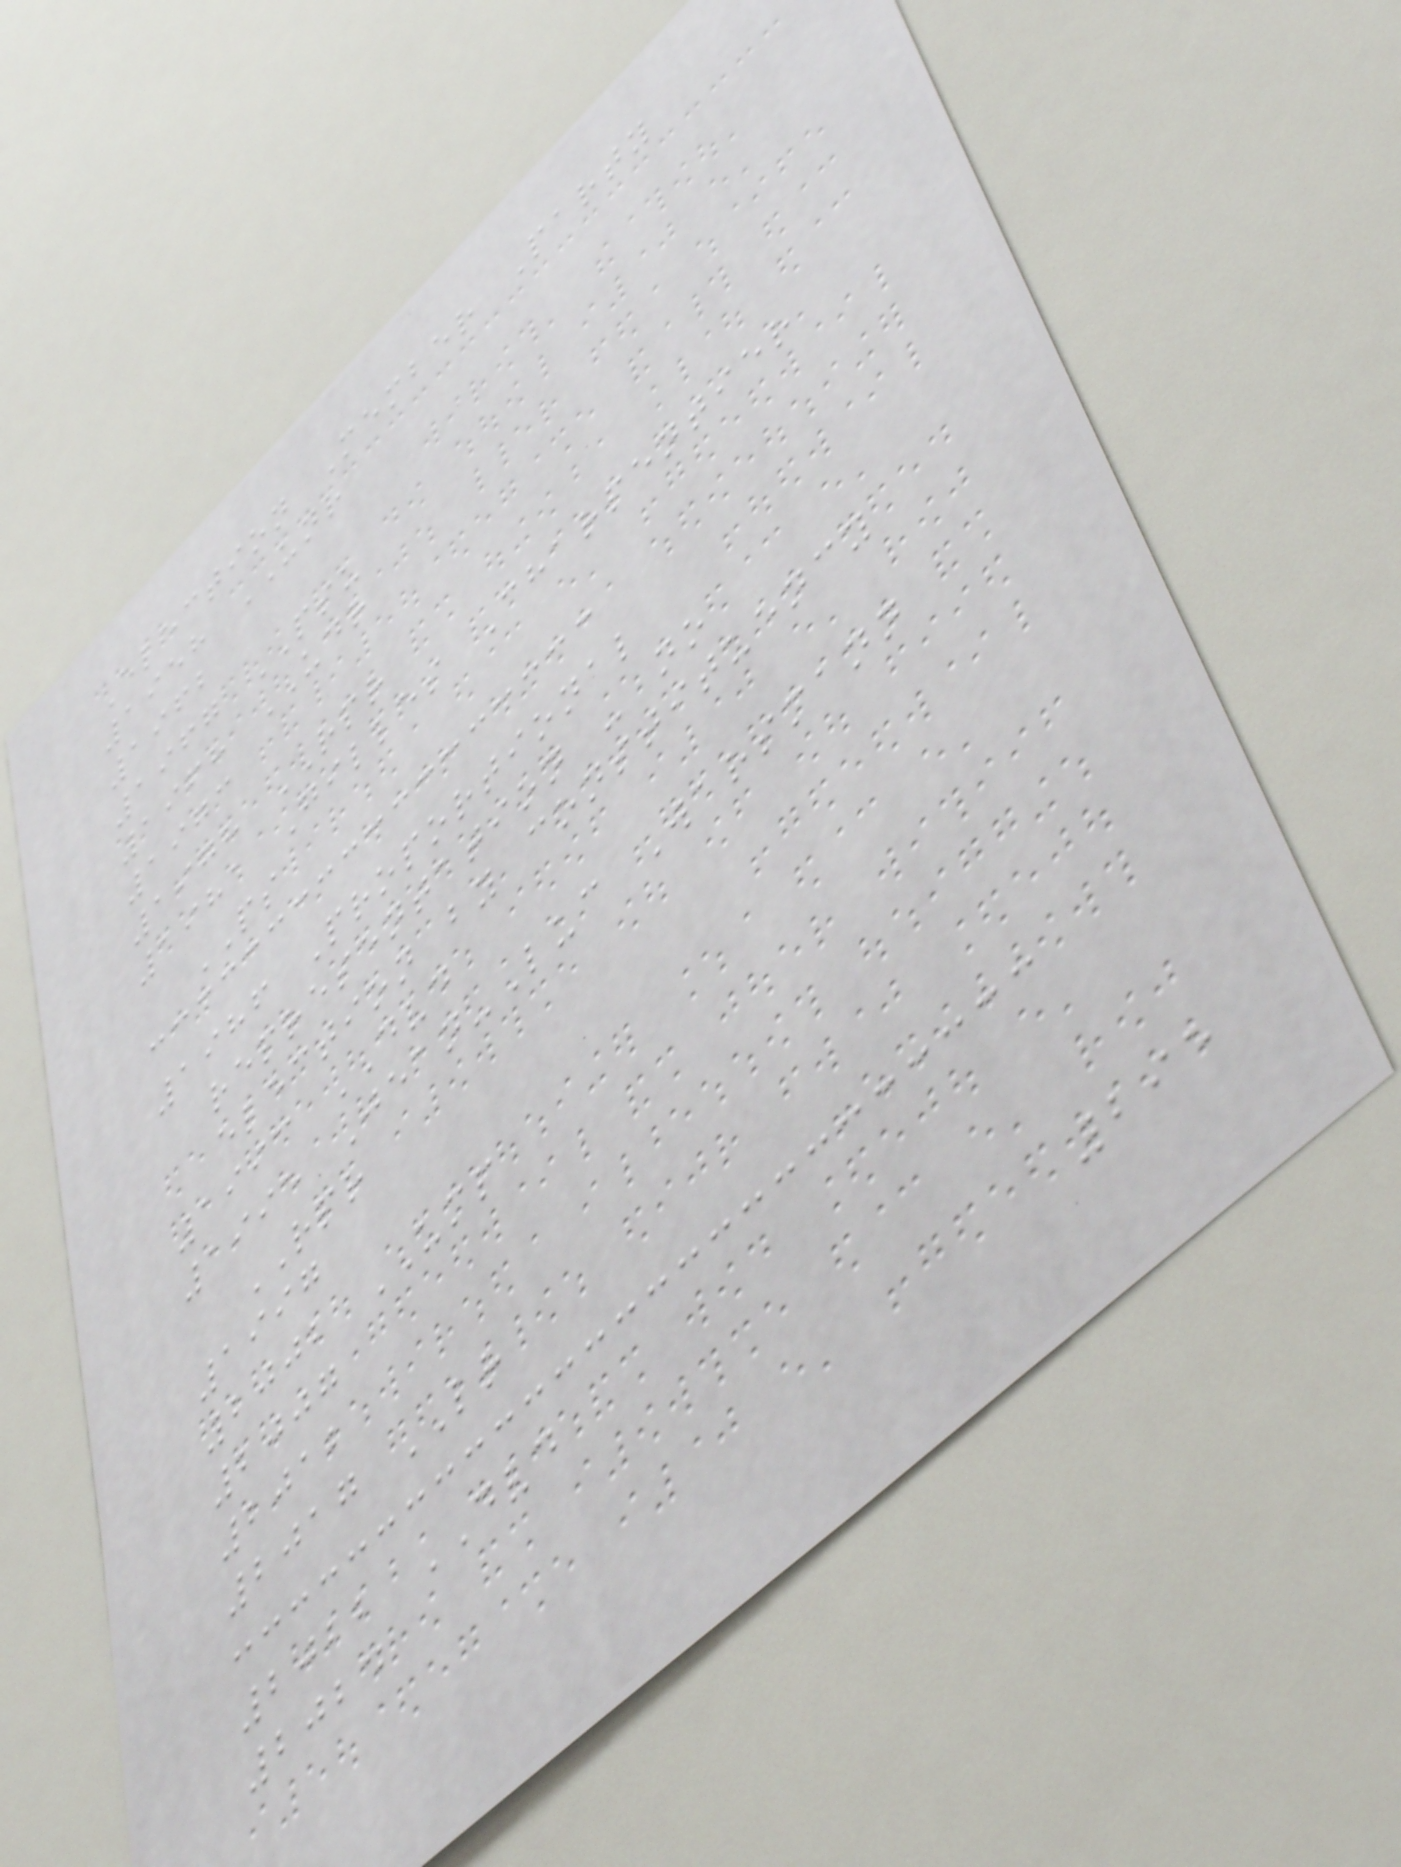Election Member Party
1958 UNR
1962
1967 PSU
1968 UDR
1973
1978 RPR
1981 Gilles Charpentier
PS
1986 Proportional
representation - no
election by constituency
1993 DVD
1995 Jean-Luc Warsmann
RPR
1997
2002 UMP
2007
2012
2017 LR
2022 DVD
2024
295
